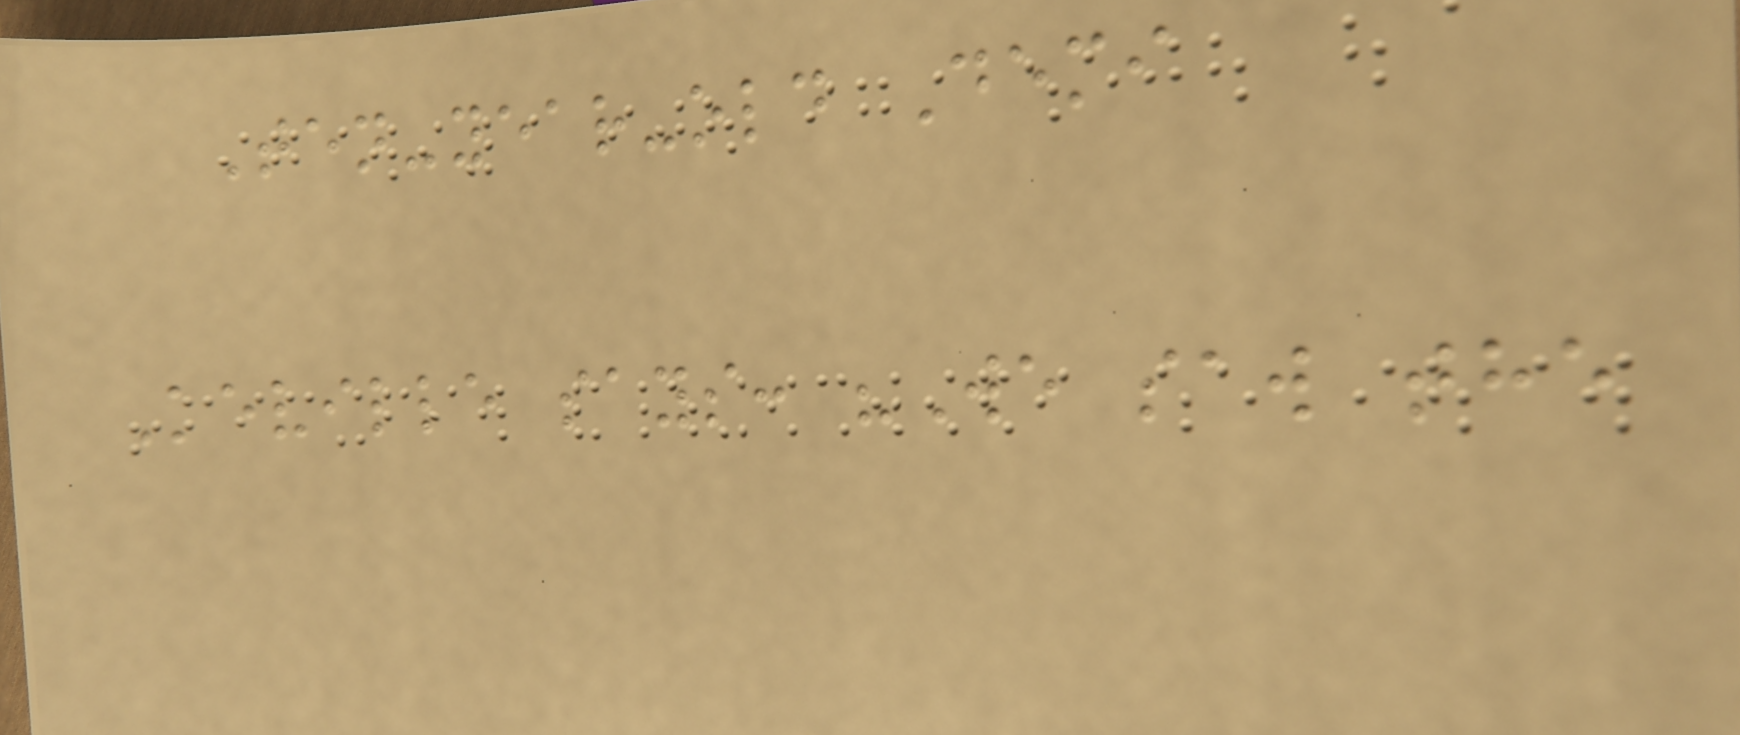Ten-year-old Demi
Keville says: "We saw the
